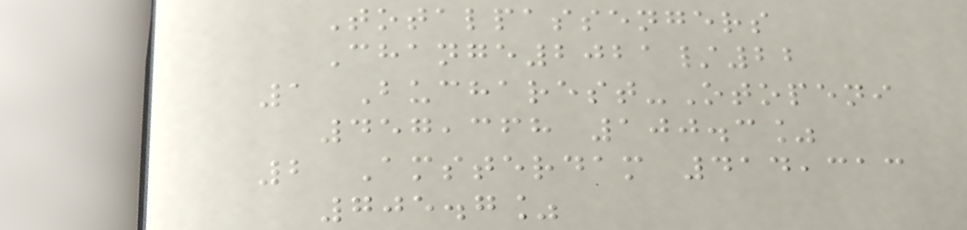Totalpassengers
Change2021/22
1 Bucharest-Otopeni
457,368 100.3%
2 Amsterdam 414,313
705.7%
